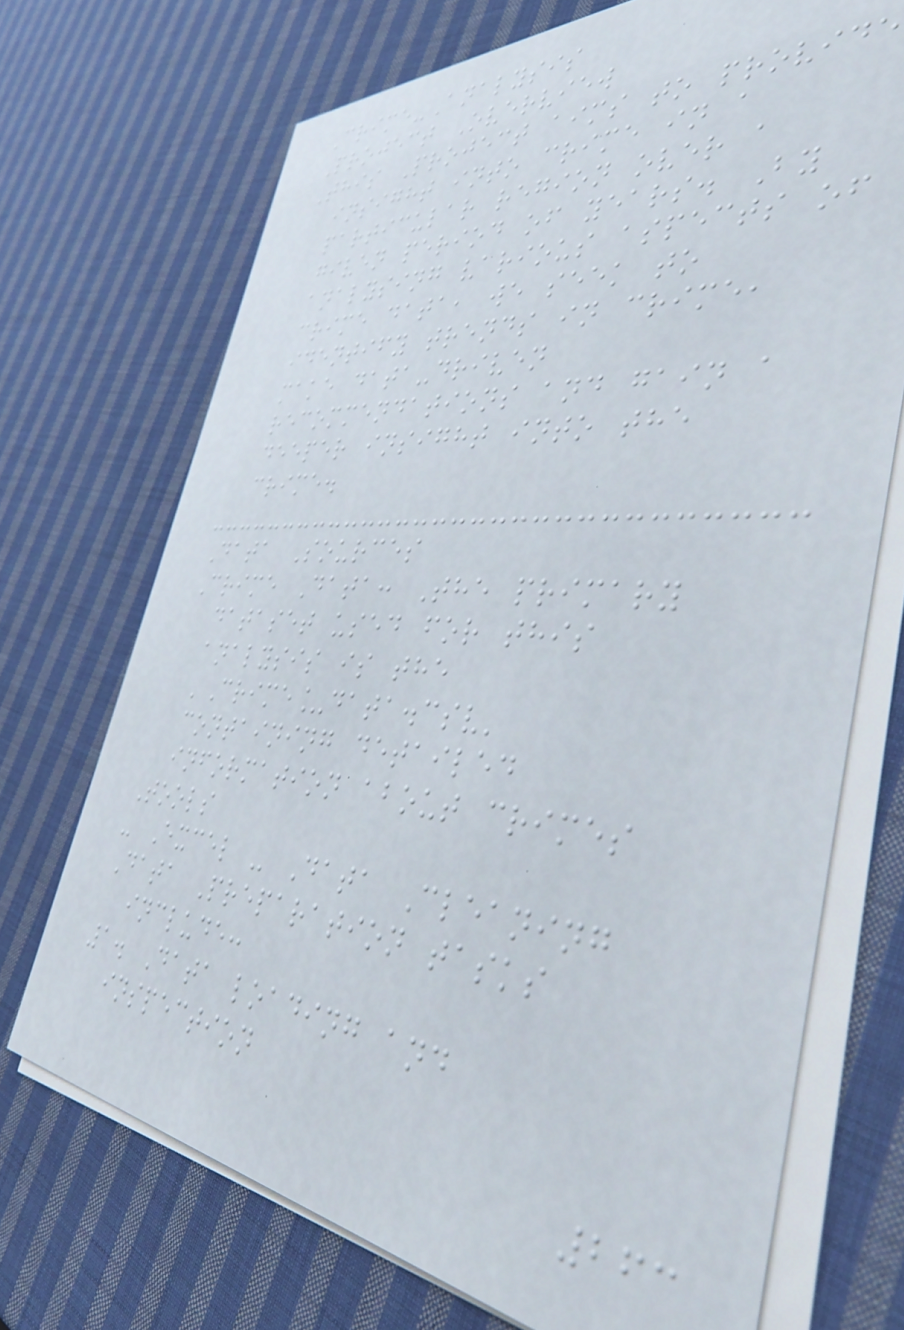Crime-Analysis
Project Overview
This Project aims to provide
insight into crime in a
particular region over a
given period of years. By
analysing various aspects of
crime data, we seek to
identify trends in crime,
make data-driven
recommendations and gain a
deeper insight into the
crime.
Data Sources
Crime Data: The primary
dataset used for this
analysis is the
'Crime_data.csv'
containing detailed
information about crimes
Tools
- Excel - Data Cleaning
Data Preparation tasks
include:
1. Data loading and
inspection
263
